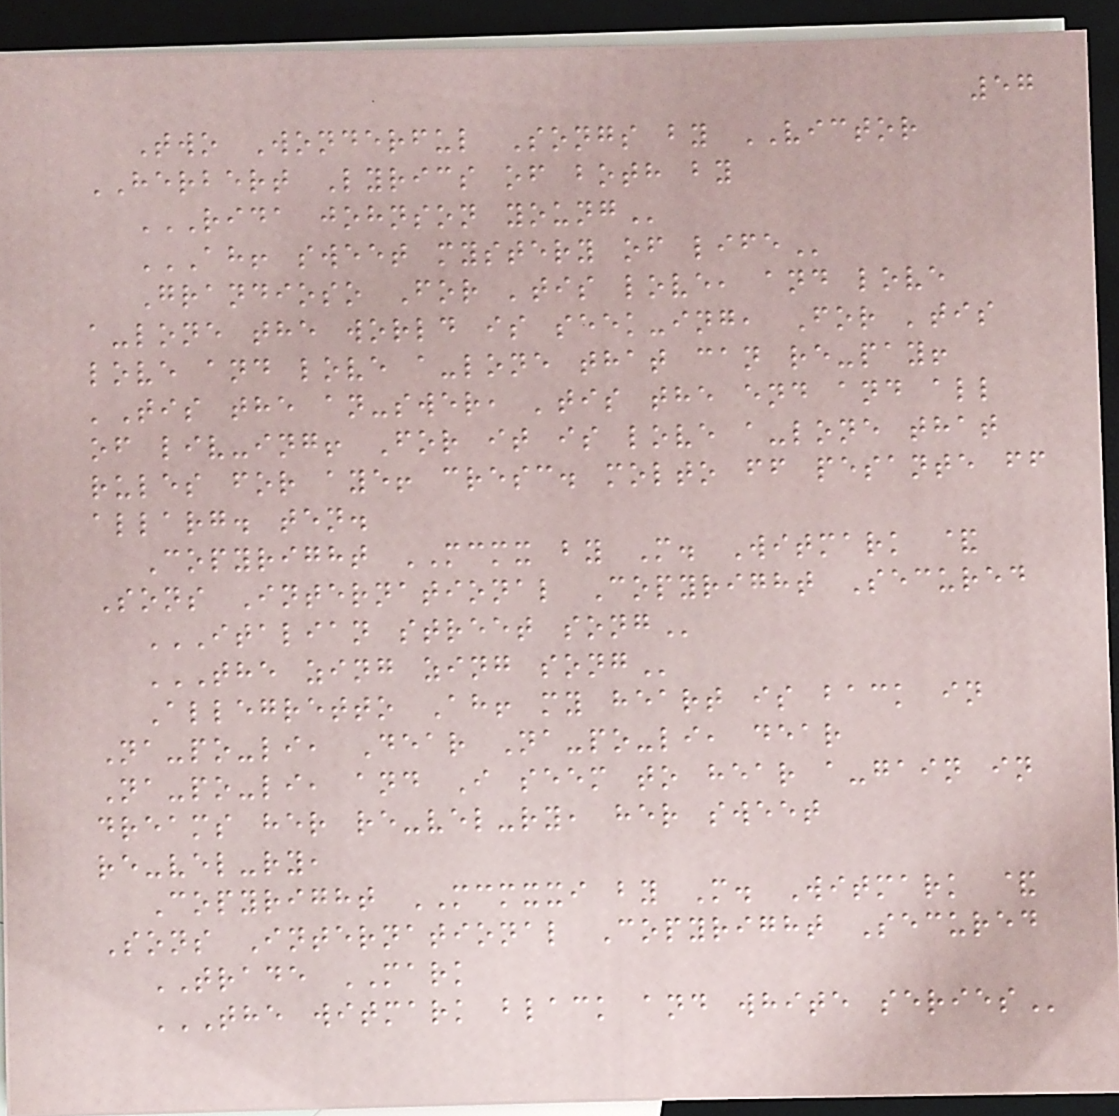57
Two Wonderful Songs by VICTOR
HERBERT Lyrics of both by
RIDA JOHNSON YOUNG
AH! SWEET MYSTERY OF LIFE
Grandioso For 'tis love, and love
a-lone the world is seek-ing, For 'tis
love and love a-lone that can re-pay!
'Tis the an-swer, 'tis the end and all
of liv-ing! For it is love a-lone that
rules for aye! cresc. molto ff pesante ff
allarg. ten.
Copyright MCMX by M. Witmark &
Sons International Copyright Secured
ITALIAN STREET SONG
THE ZING ZING SONG
Allegretto Ah! my heart is back in
Na-po-li, Dear Na-po-li, dear
Na-po-li, and I seem to hear a-gain in
dreams her re-vel-ry, her sweet
re-vel-ry,
Copyright MCMXXI by M. Witmark &
Sons International Copyright Secured
TRADE MARK
THE WITMARK BLACK AND WHITE SERIES
